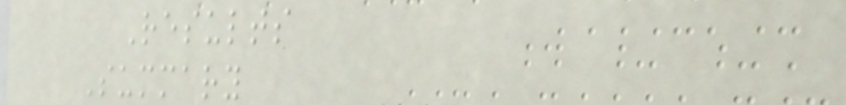Results
Summary
